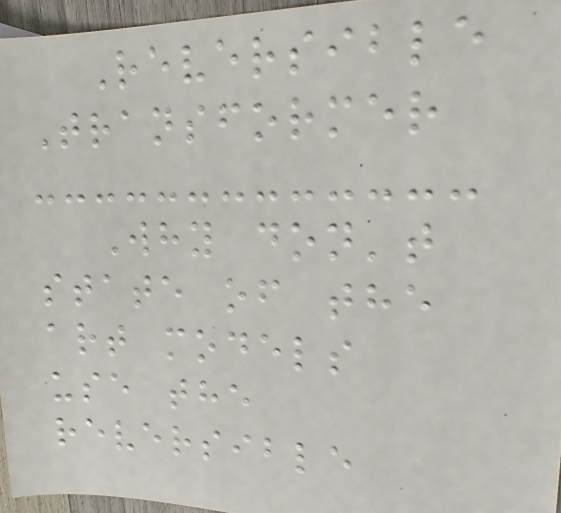Reversible
Transformer
Why don't
state of the
art models
use the
reversible
